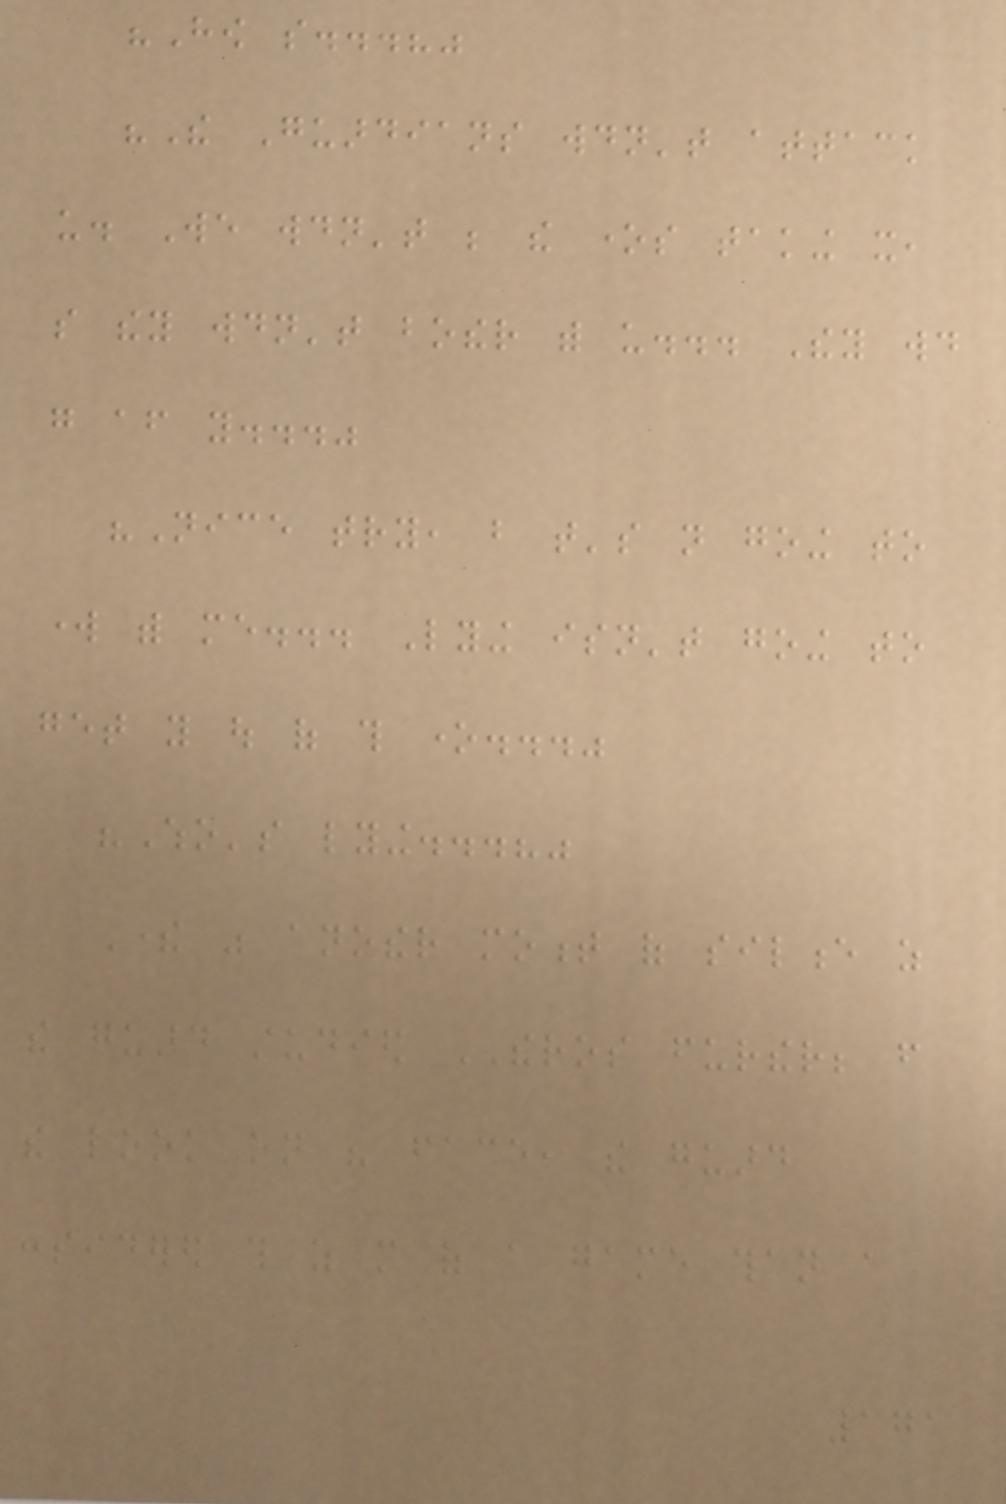"How so...?"
"The Guardians wouldn't attack
us. We wouldn't be the ones taking it,
so they wouldn't bother with us... They would
go after you..."
"Nice try, but that's not going to
work with me... Lying isn't going to
get you out of this one..."
"Who's lying...?"
There was another moment of silence as
the guard studied THEROS further; from
the look on his face, the guard
considered this as more of a game than a
171
